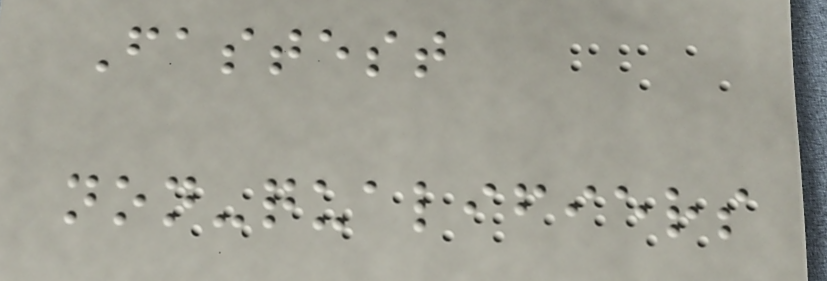Fastest
non-qualifiers
